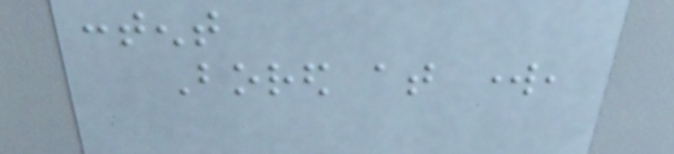content
Bored at work,
